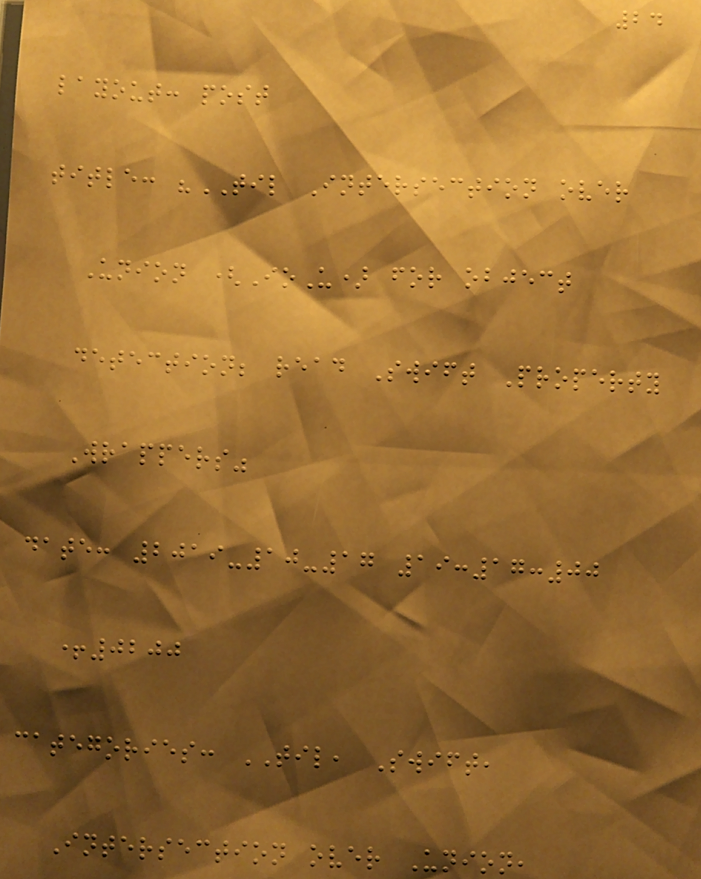24
layout: post
title: "TIL Intersection over
Union (IoU) for object
detection; read Swift Property
Wrappers"
date: 2019-10-17 19:17:00
+0200
categories: TIL, Swift,
Intersection over Union,
